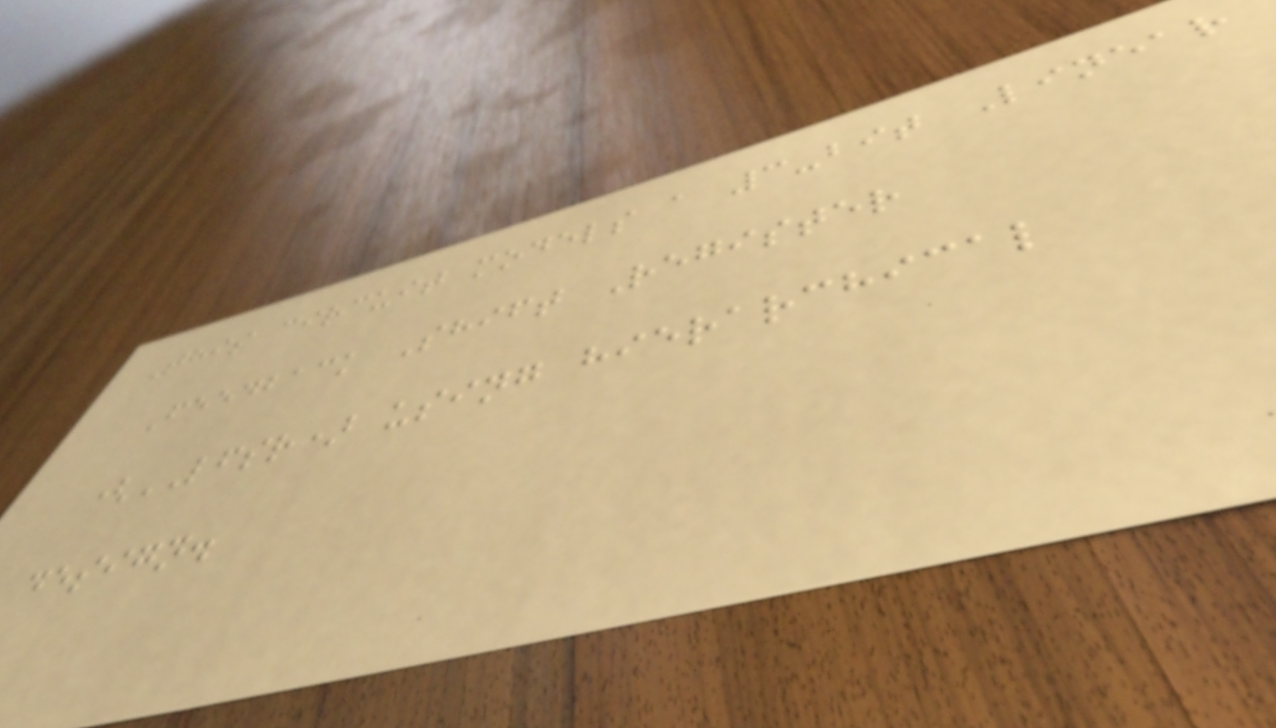This circuit models a 3-bit Linear
Feedback Shift Register
(LFSR) using hierarchical
design.
